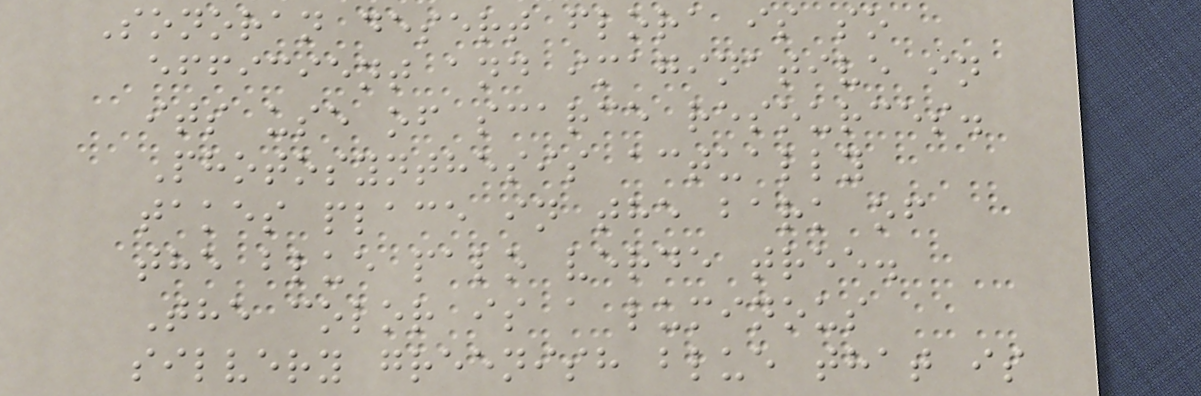Sonoran desert flora is so
efficient and imaginative in
its use of scarce resources.
Photosynthesis actually
takes place in the bark of
the blue palo verde tree.
The color is a luminous
silvery greenish blue that is
